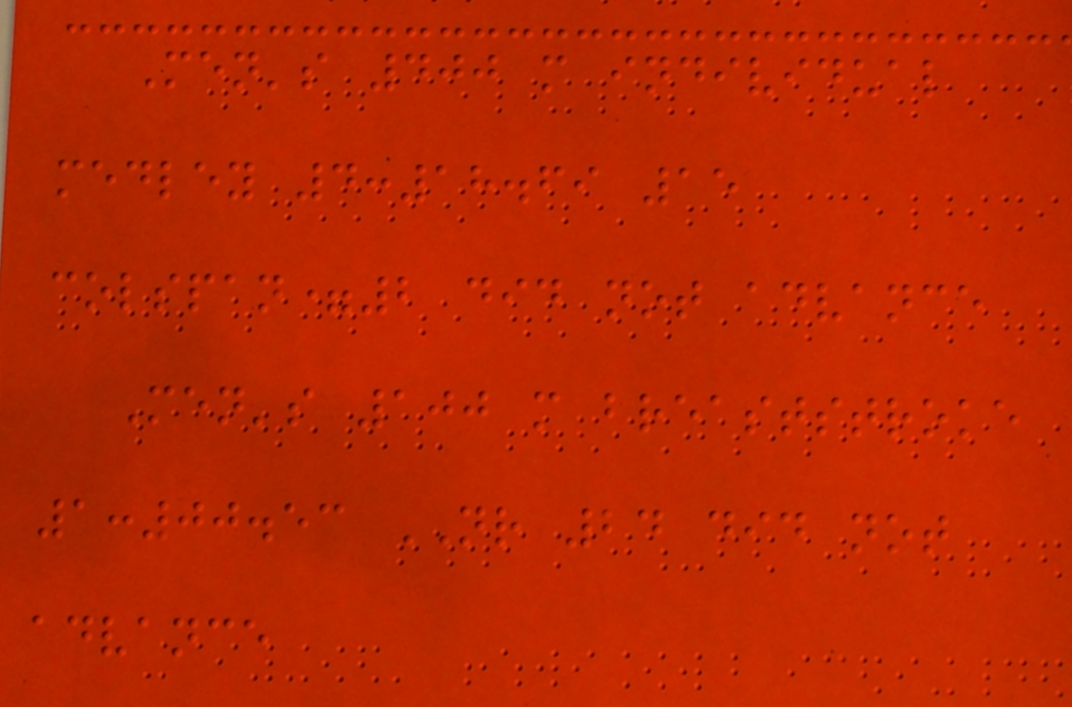Men's 400 m individual
medley 4:18.69 15
colspan=2 did not advance
Men's 100 m breaststroke
1:00.53 NR 24 did not
advance
